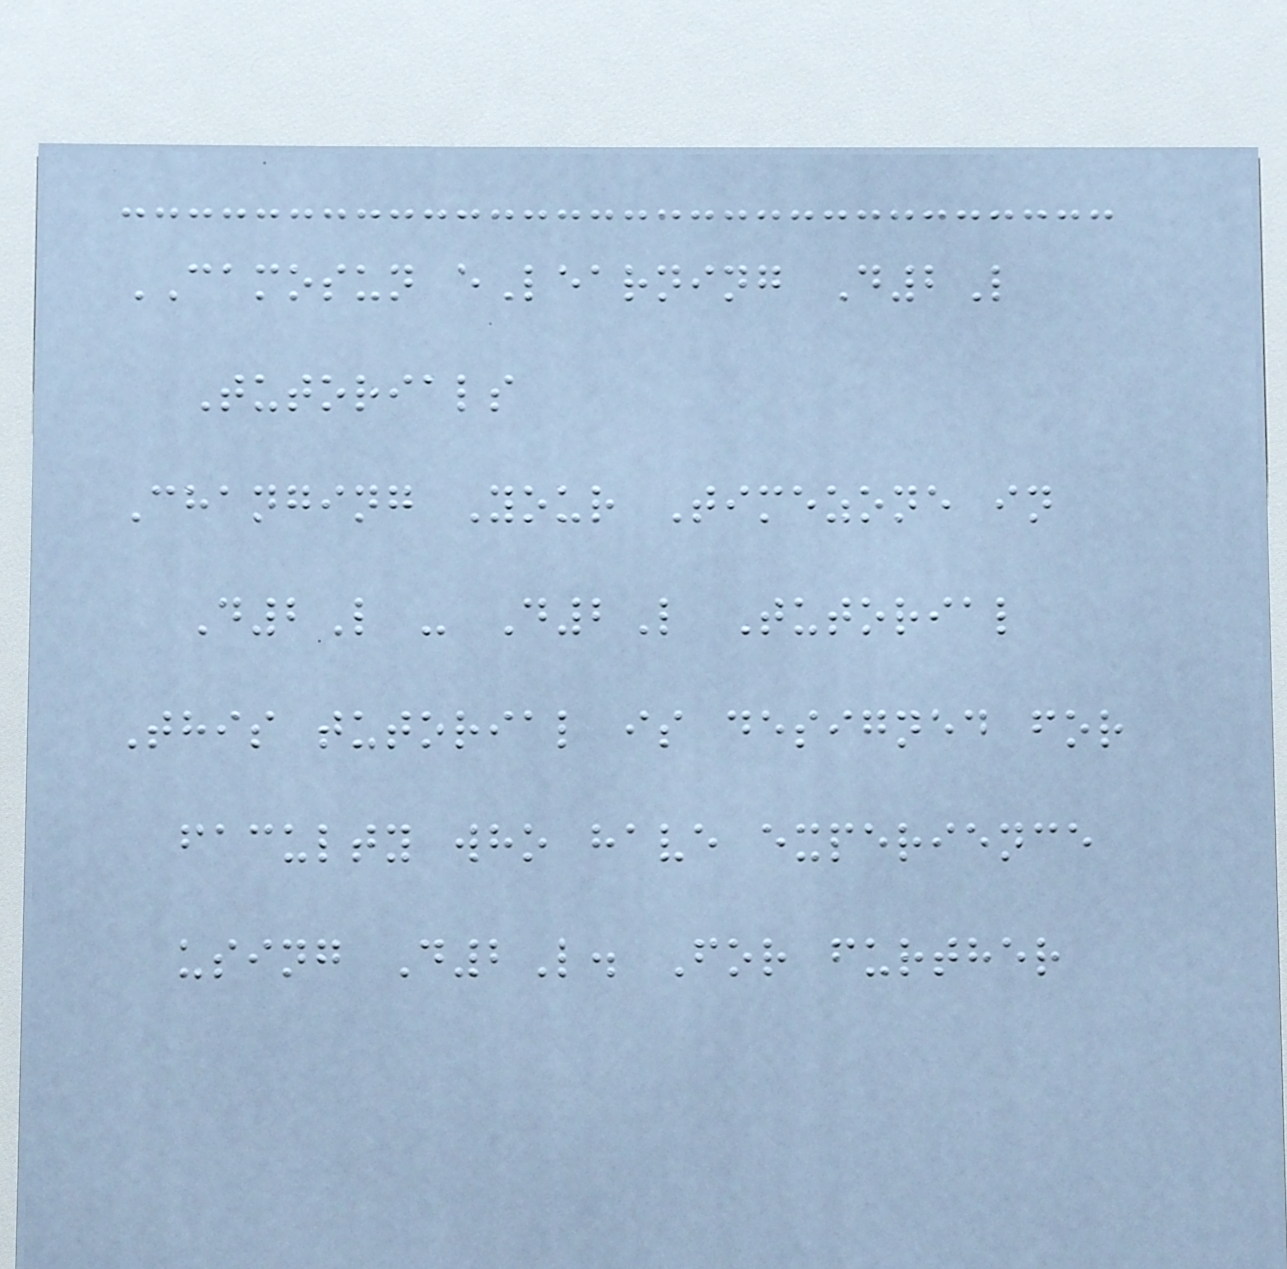CAMOSUN eLearning D2L
Tutorials
Changing Your Timezone in
D2L - D2L Tutorial
This tutorial is designed for
faculty who have experience
using D2L. For further
